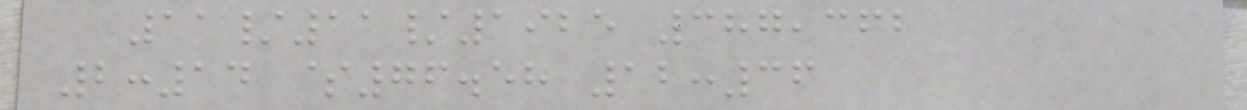11/11/1925 387,362
2:14 $76.58 12:36
